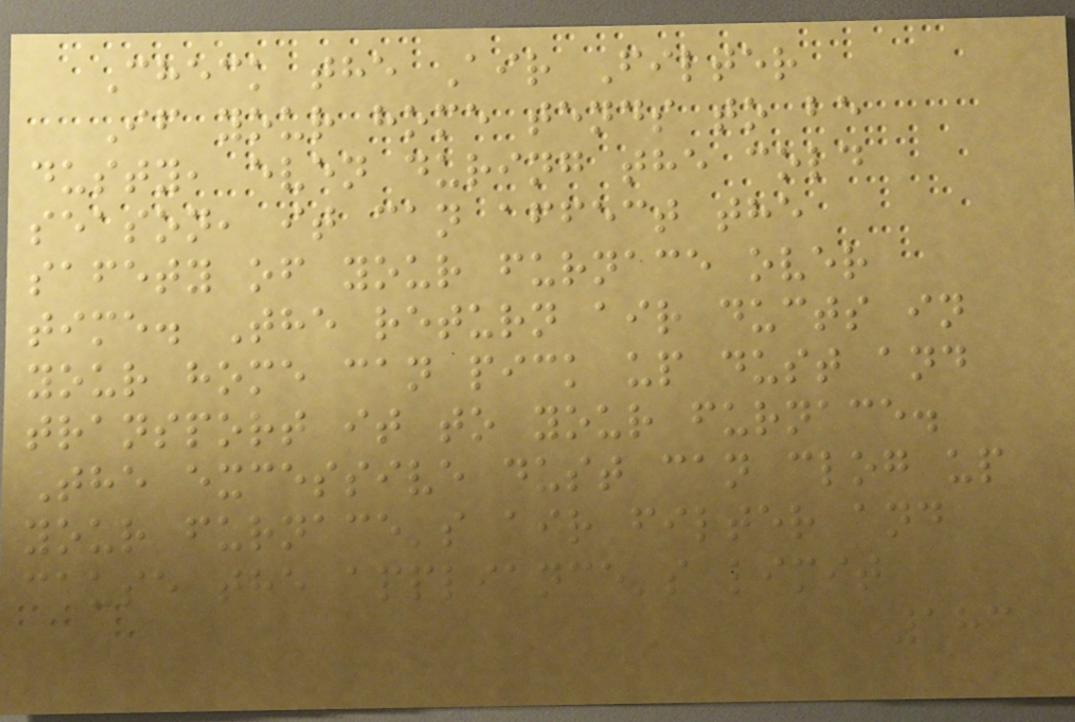Check the Air Filter
If your home tends to be
dusty, even during the cold
season, it can affect the
safety of your furnace over
time. The return air ducts in
your home can pick up dust and
transport it to your furnace.
The excessive dust can clog up
your furnace's air filter and
cause the appliance's limit
183
